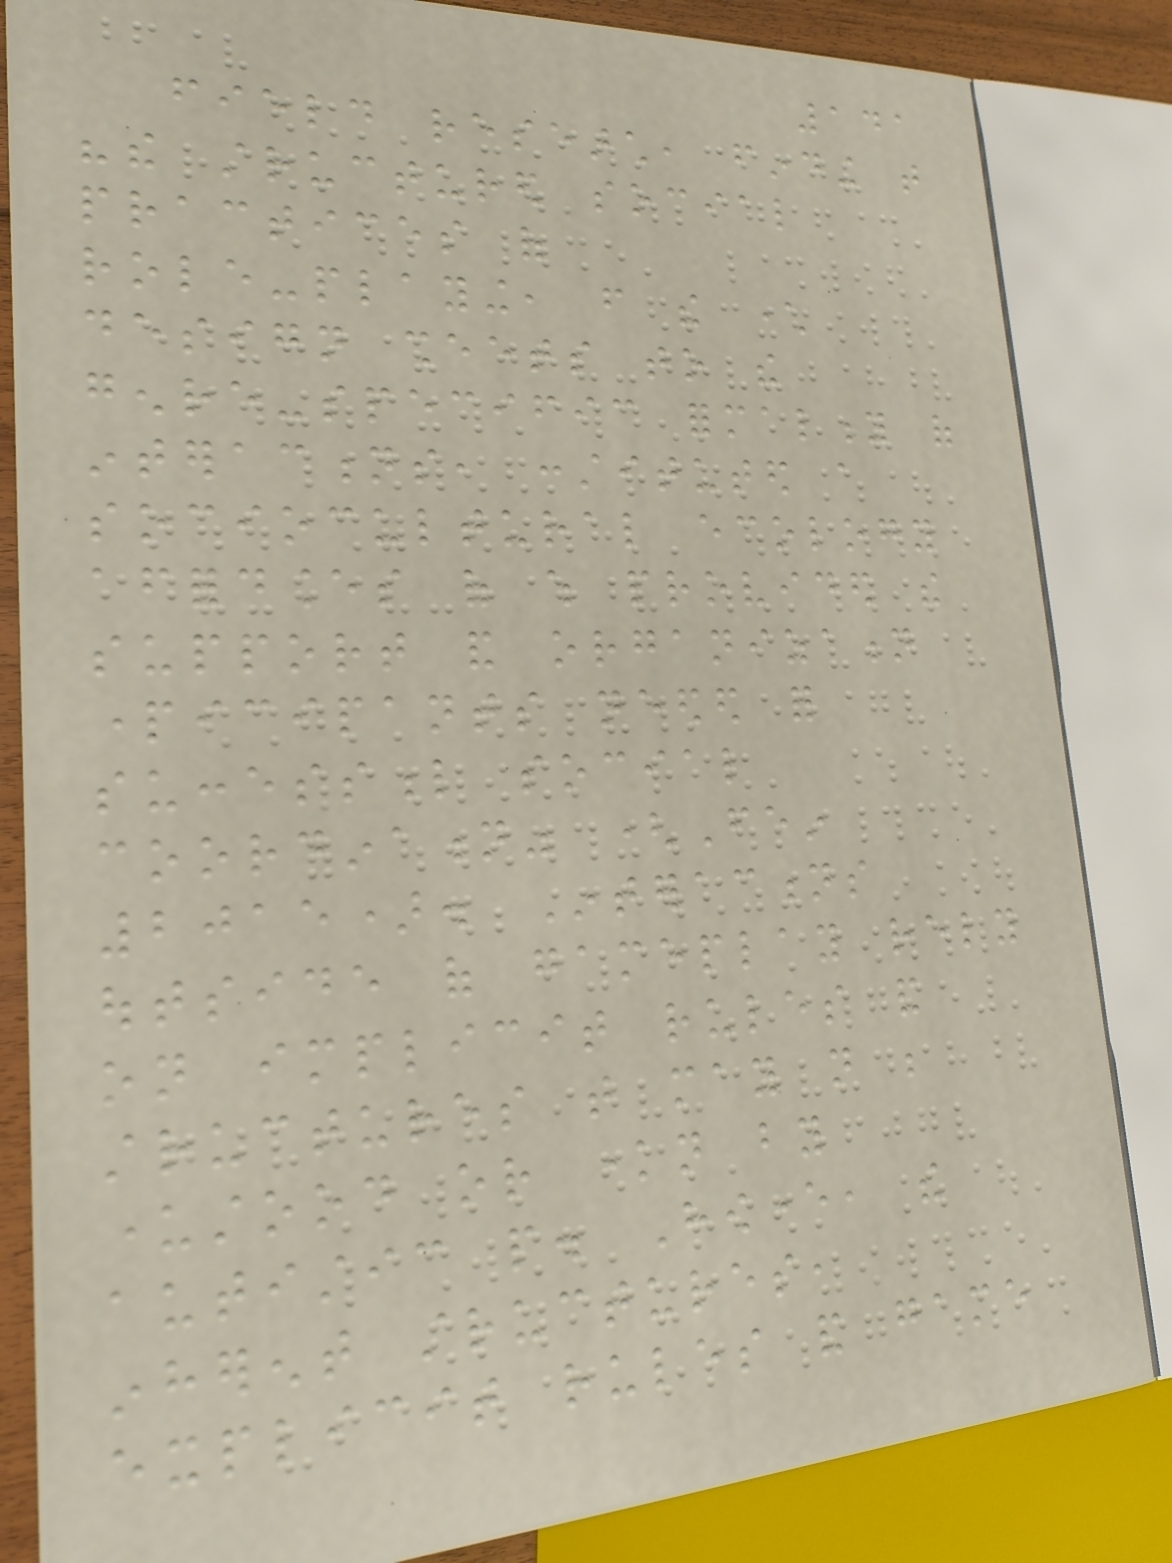141
field research, finding that
"the structured social
practices of
role-playing, from the character
design sheets to the
genre-specific formality of
interactions, constituted a
sociocultural ecology
affordances of which provided the
support and organization
participants needed for
successful social
coordination" (Fein
2015). Interactions
outside of gameplay rely
on implicit rules and
structures that may not be
understood or known by
autistic people. However, the
inherent structures,
explicit rules and game
